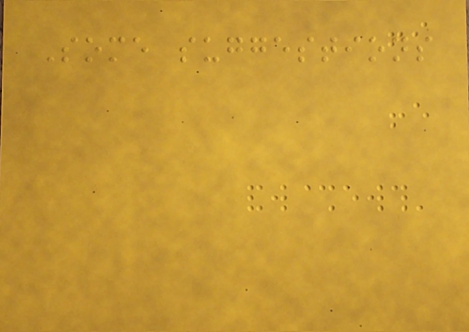Some suggestions
